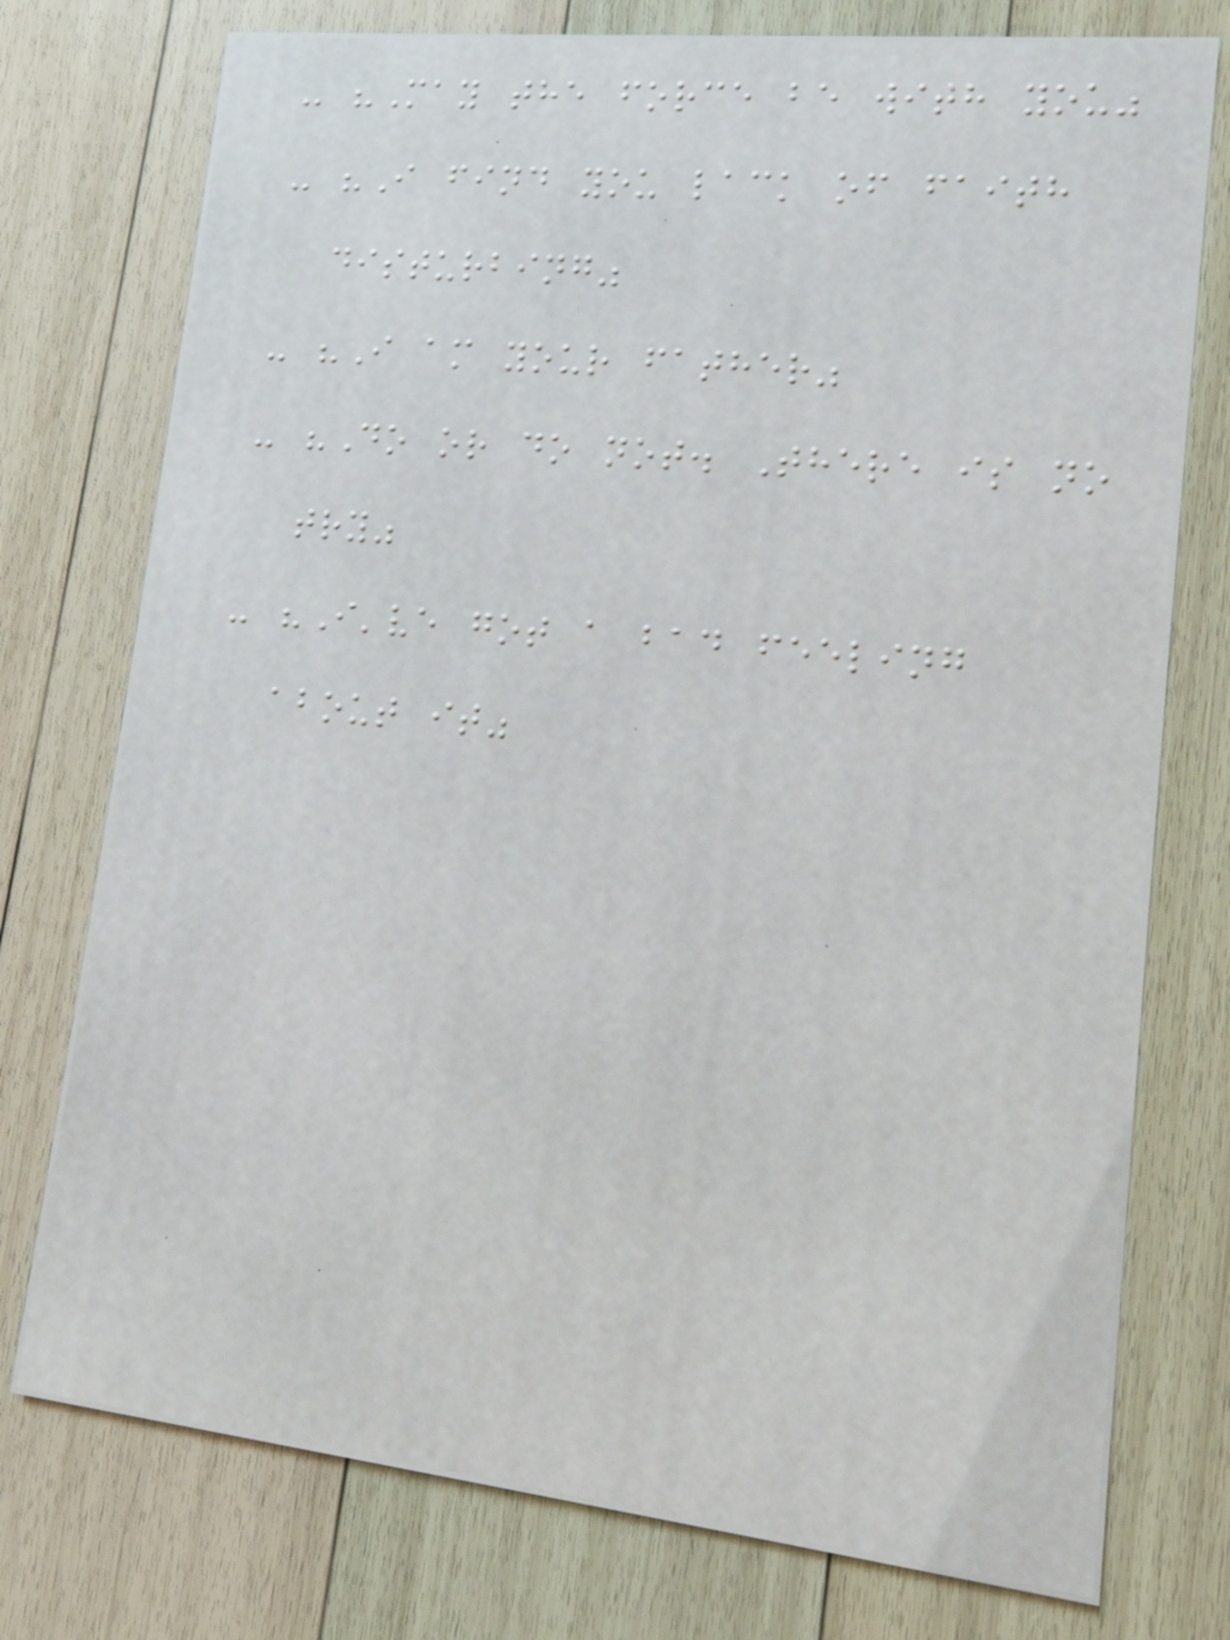- "May the force be with you"
- "I find you lack of faith
disturbing"
- "I am your father"
- "Do or do not. There is no
try"
- "I've got a bad feeling
about it"
